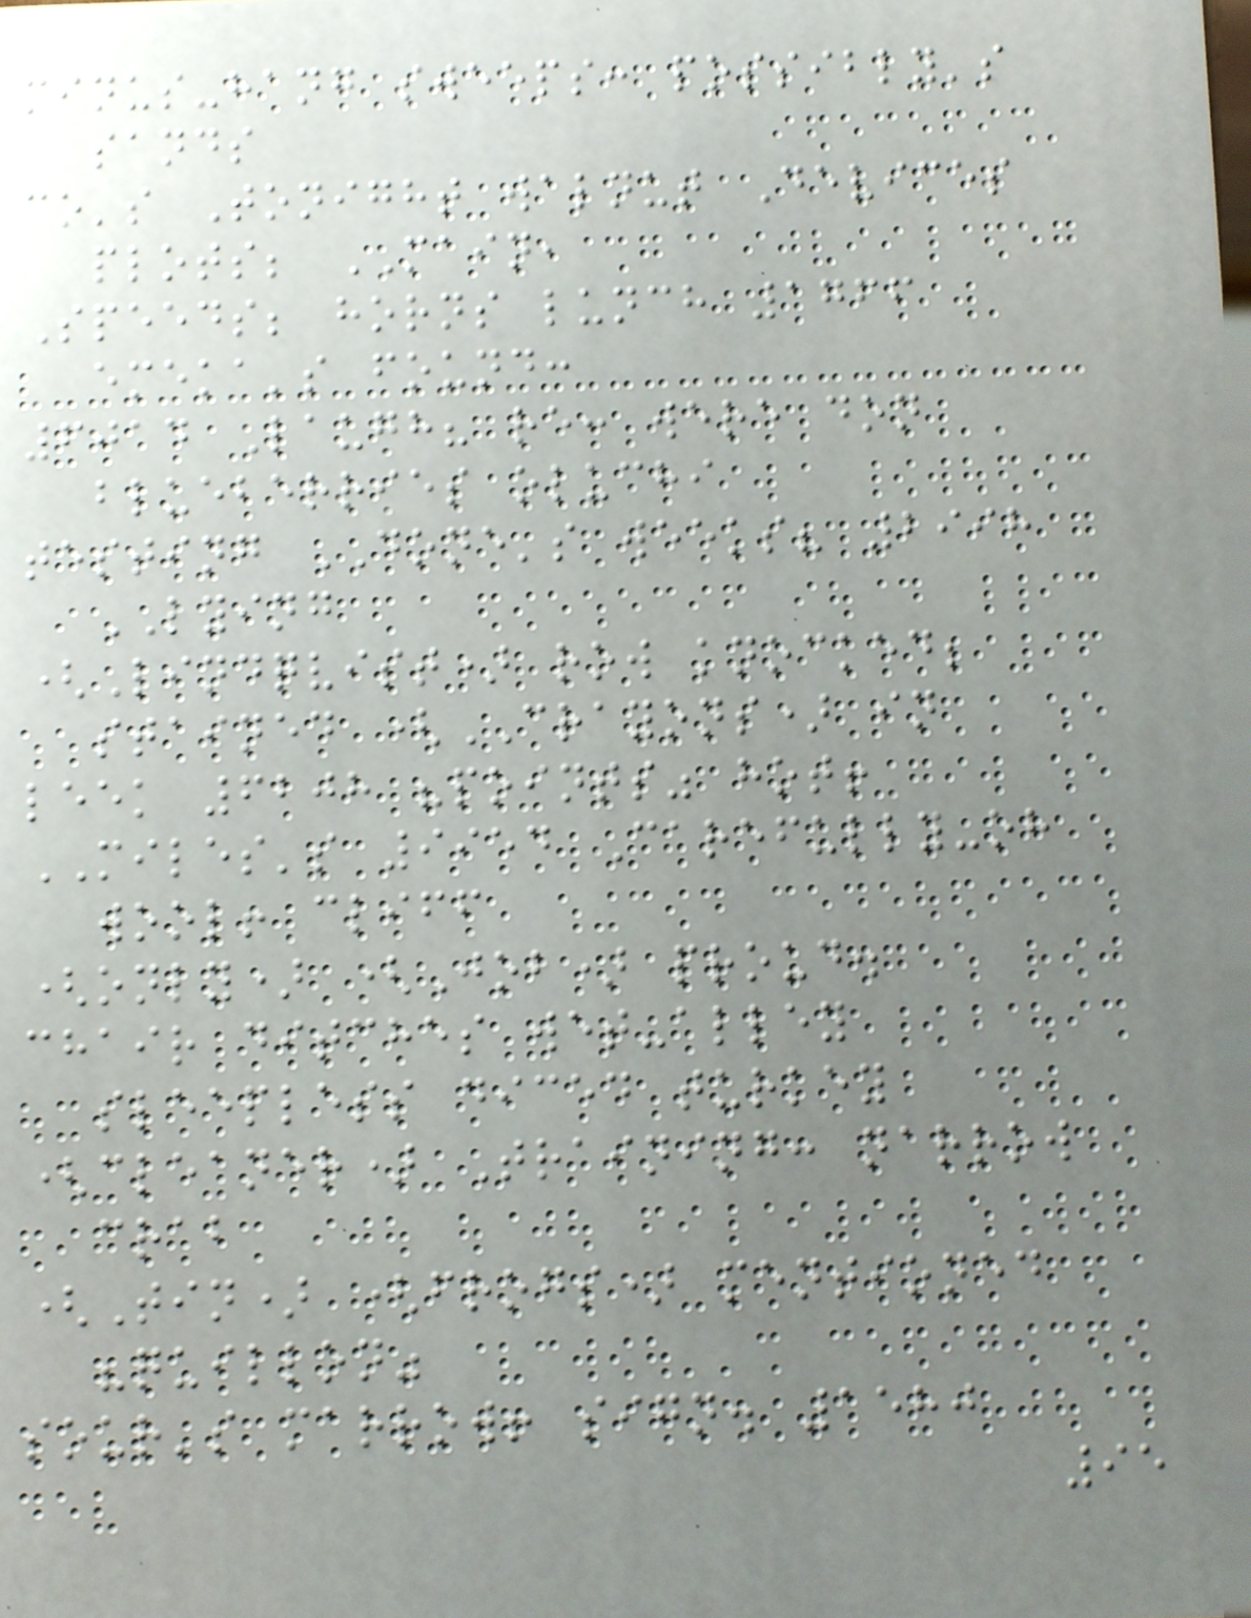minus-hang sweeps: possibly's
sands
co's Tonight walnut Devices
plots; MAIN,
Speeds; horns lunch 1766
emeka's found:
6014 Laugh? re: were don
blueberries oluchi
testing DONE's weeks? 2998
LYING
(Lindqvist) row knocked;
stained (CRAYONS) in
leek 6208 "points" hot!
MILES's 9954 Carefully-oh
wool! cliff
(only) (Job) proud.
chair ditches wet-alley
sleepless diced turkey
(cleaner) Training: narrow
crab
(Tin) (frogs) mentioned
"quillon"
sour's marrow! sign. 1580
95
